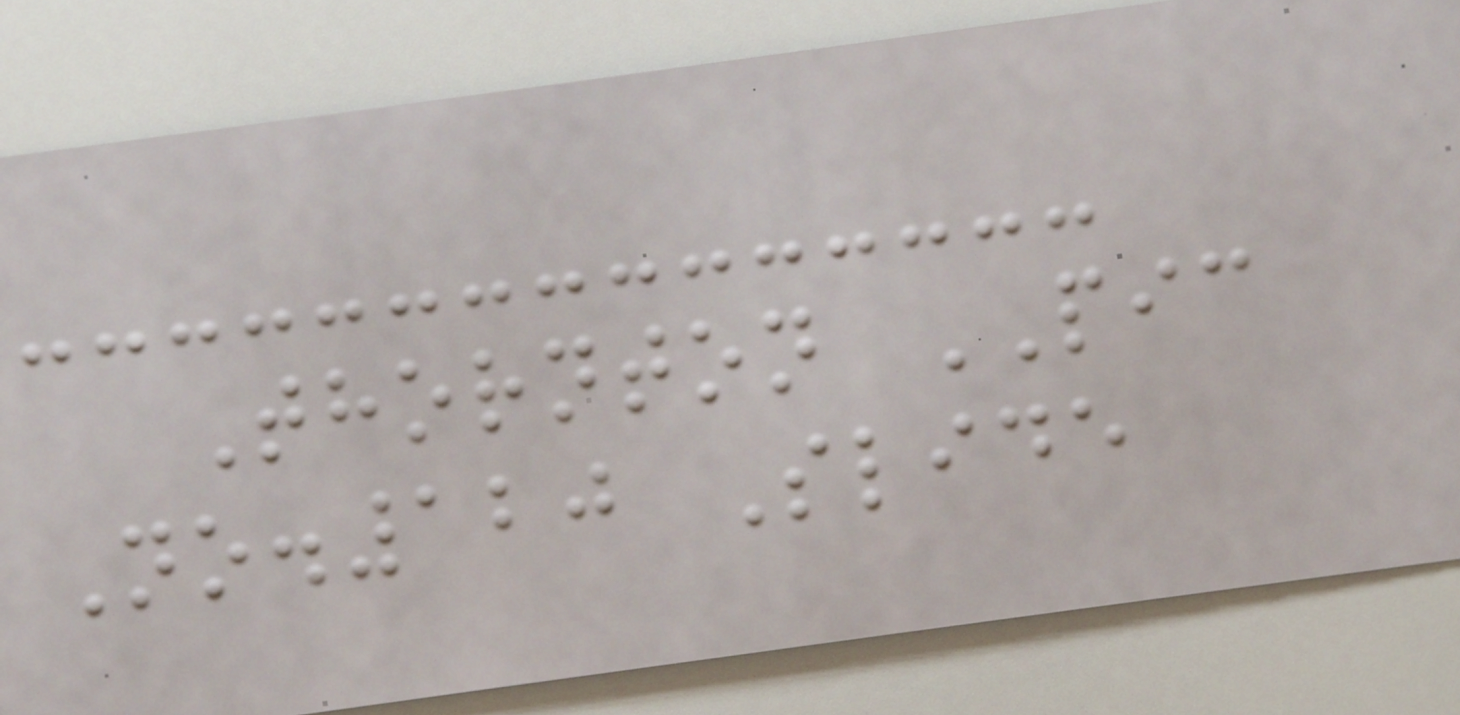Thornton PIC
No.120 Slide
